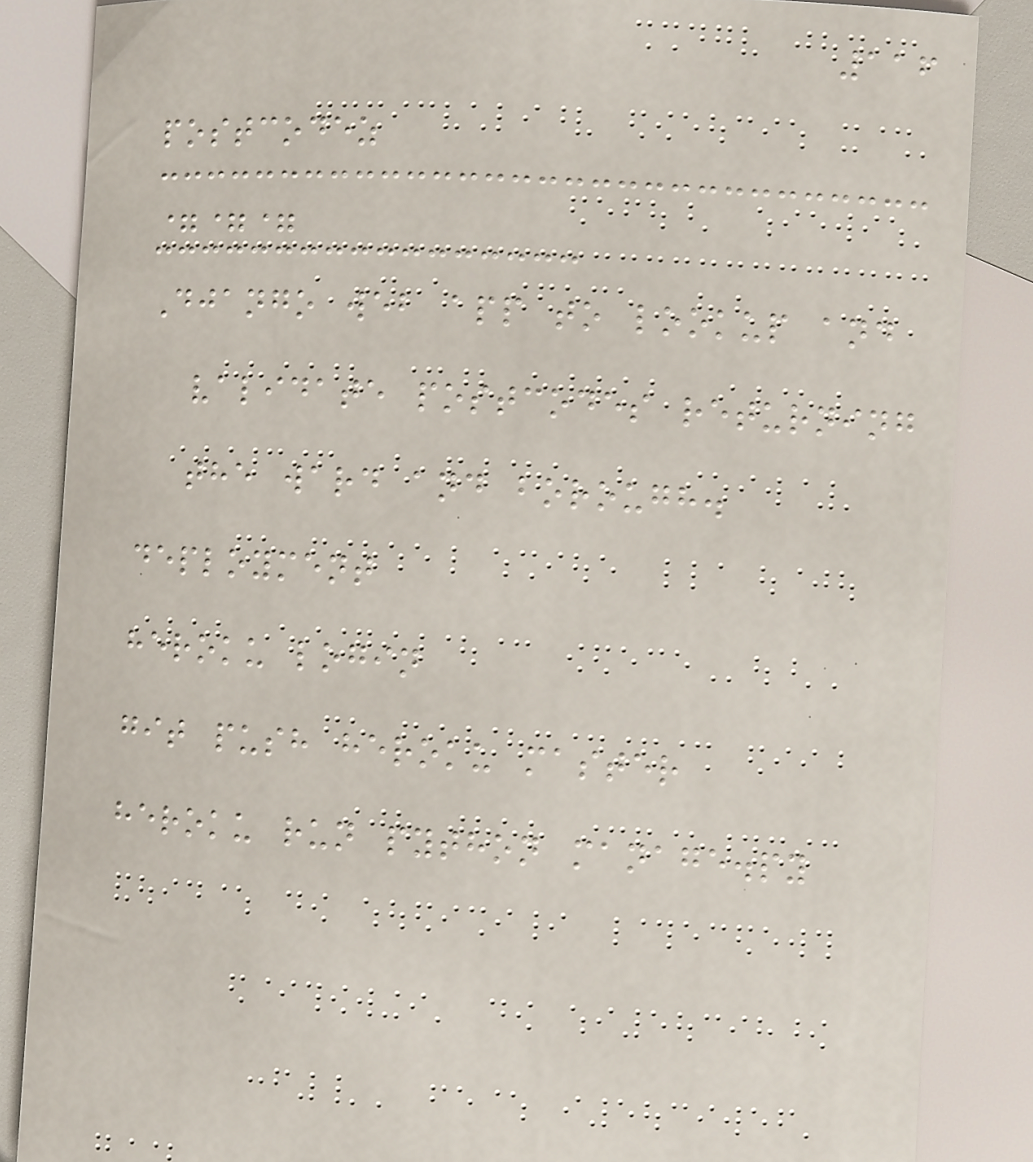116
postcodez
===
Django web app to lookup and
validate postcodes returning
the ward and borough.
deployment
heroku login
git push heroku master
heroku run python manage.py
